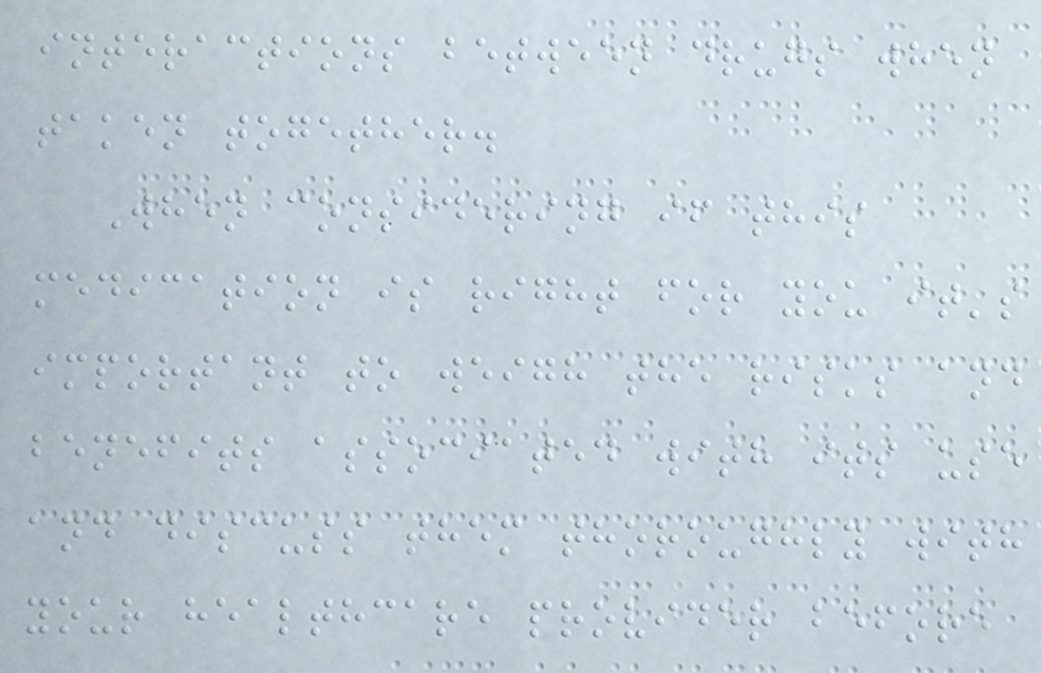interactions between drugs when
taken together.
When considering if this
medication is right for you it's
important to weigh the risks and
benefits associated with its use
and discuss them thoroughly with
your healthcare provider before
